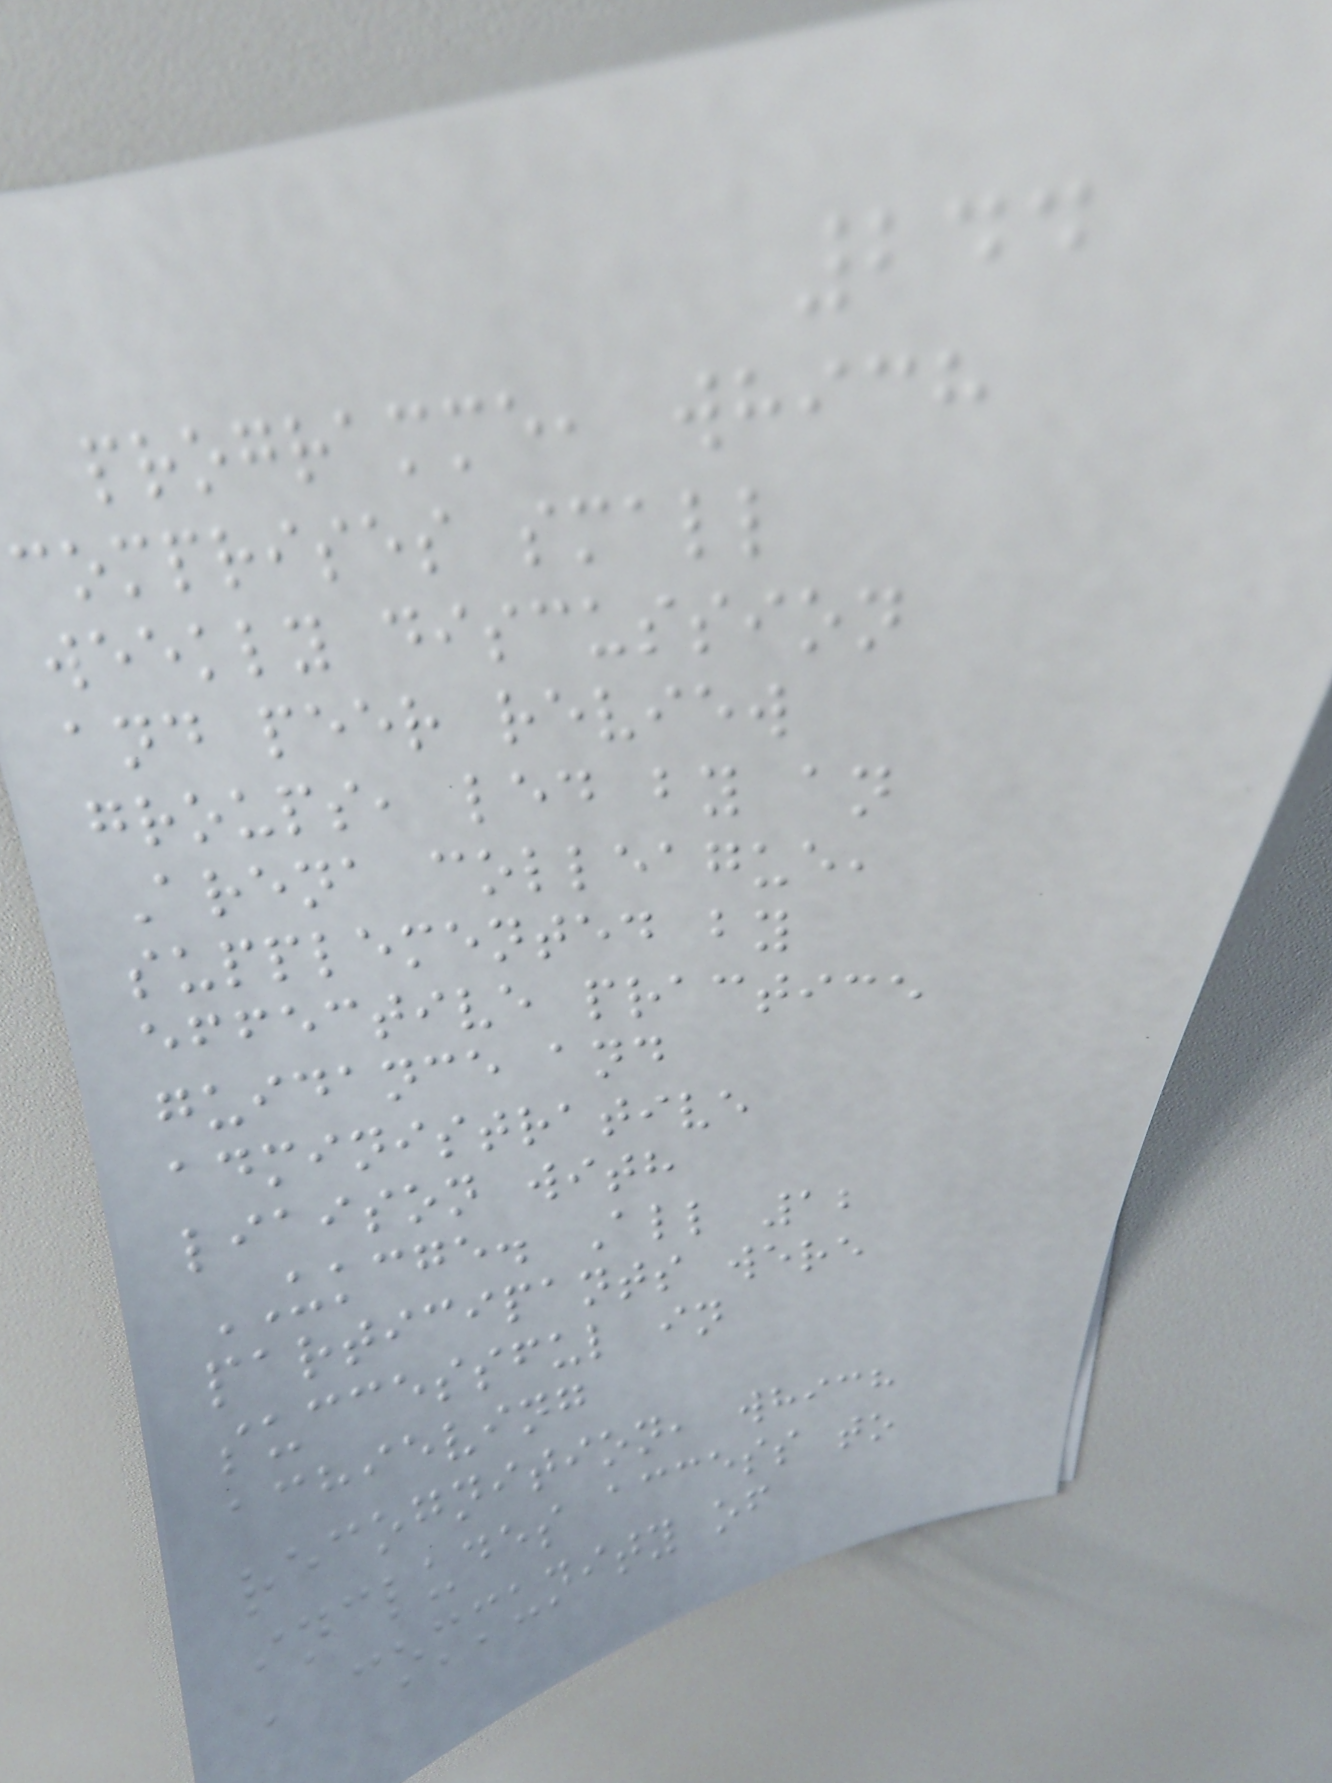244
programme, which
comprises small
weekly discussion
and peer review
groups, led by an
Arena colleague,
supplemented by
effective practice
guidance and
administrative
liaison with
UKCGE. All 12
participants were
successful in
achieving
recognition, which
includes access to
a community of
